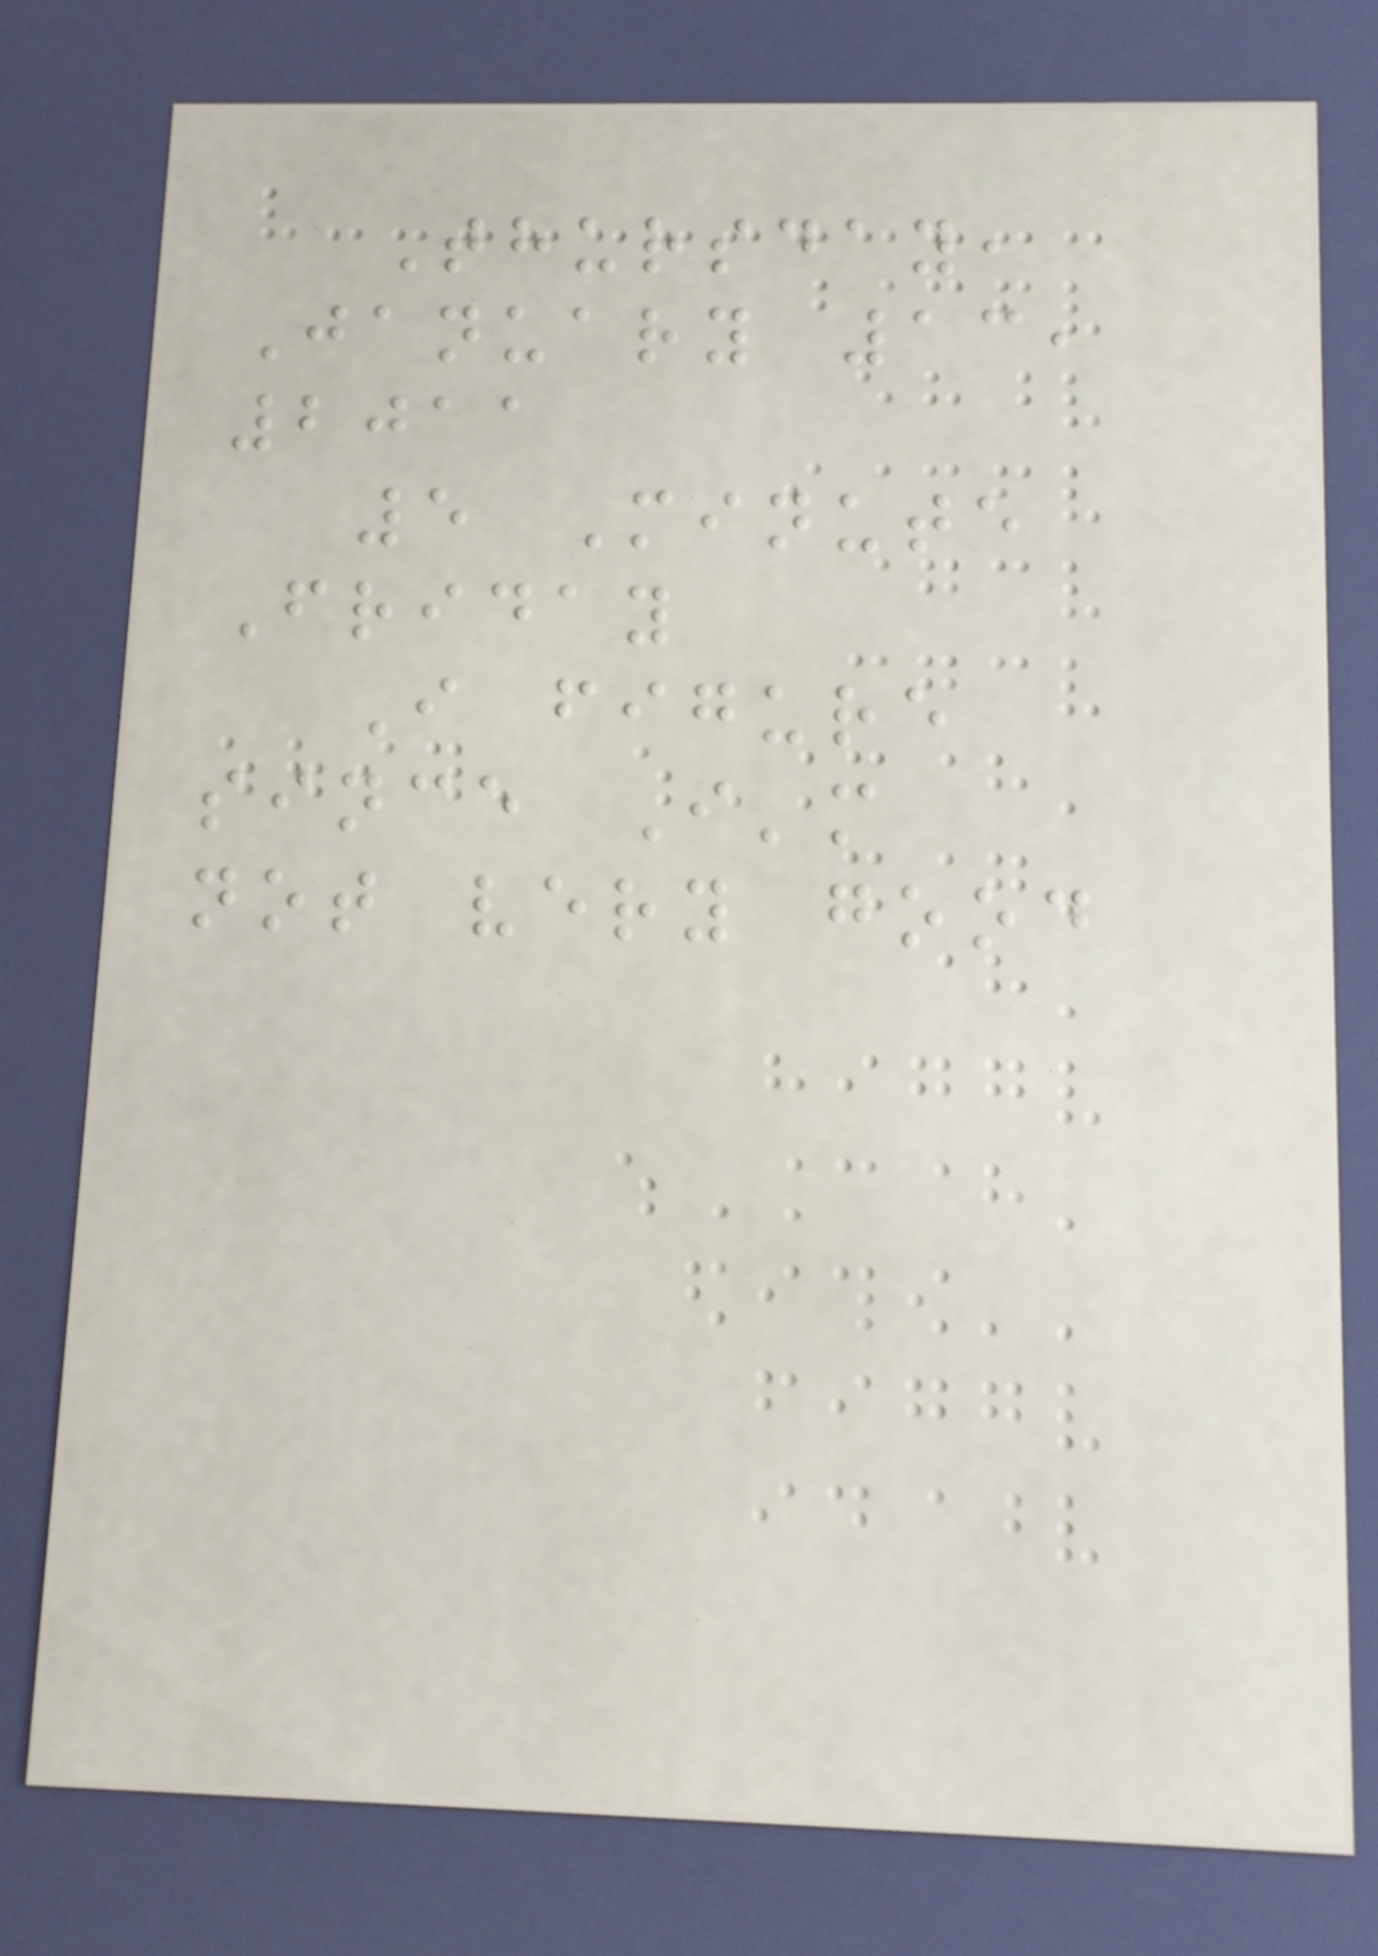Thursday,
January 13,
2011
5 Minute
Friday
I figure
since I'm
not very good
